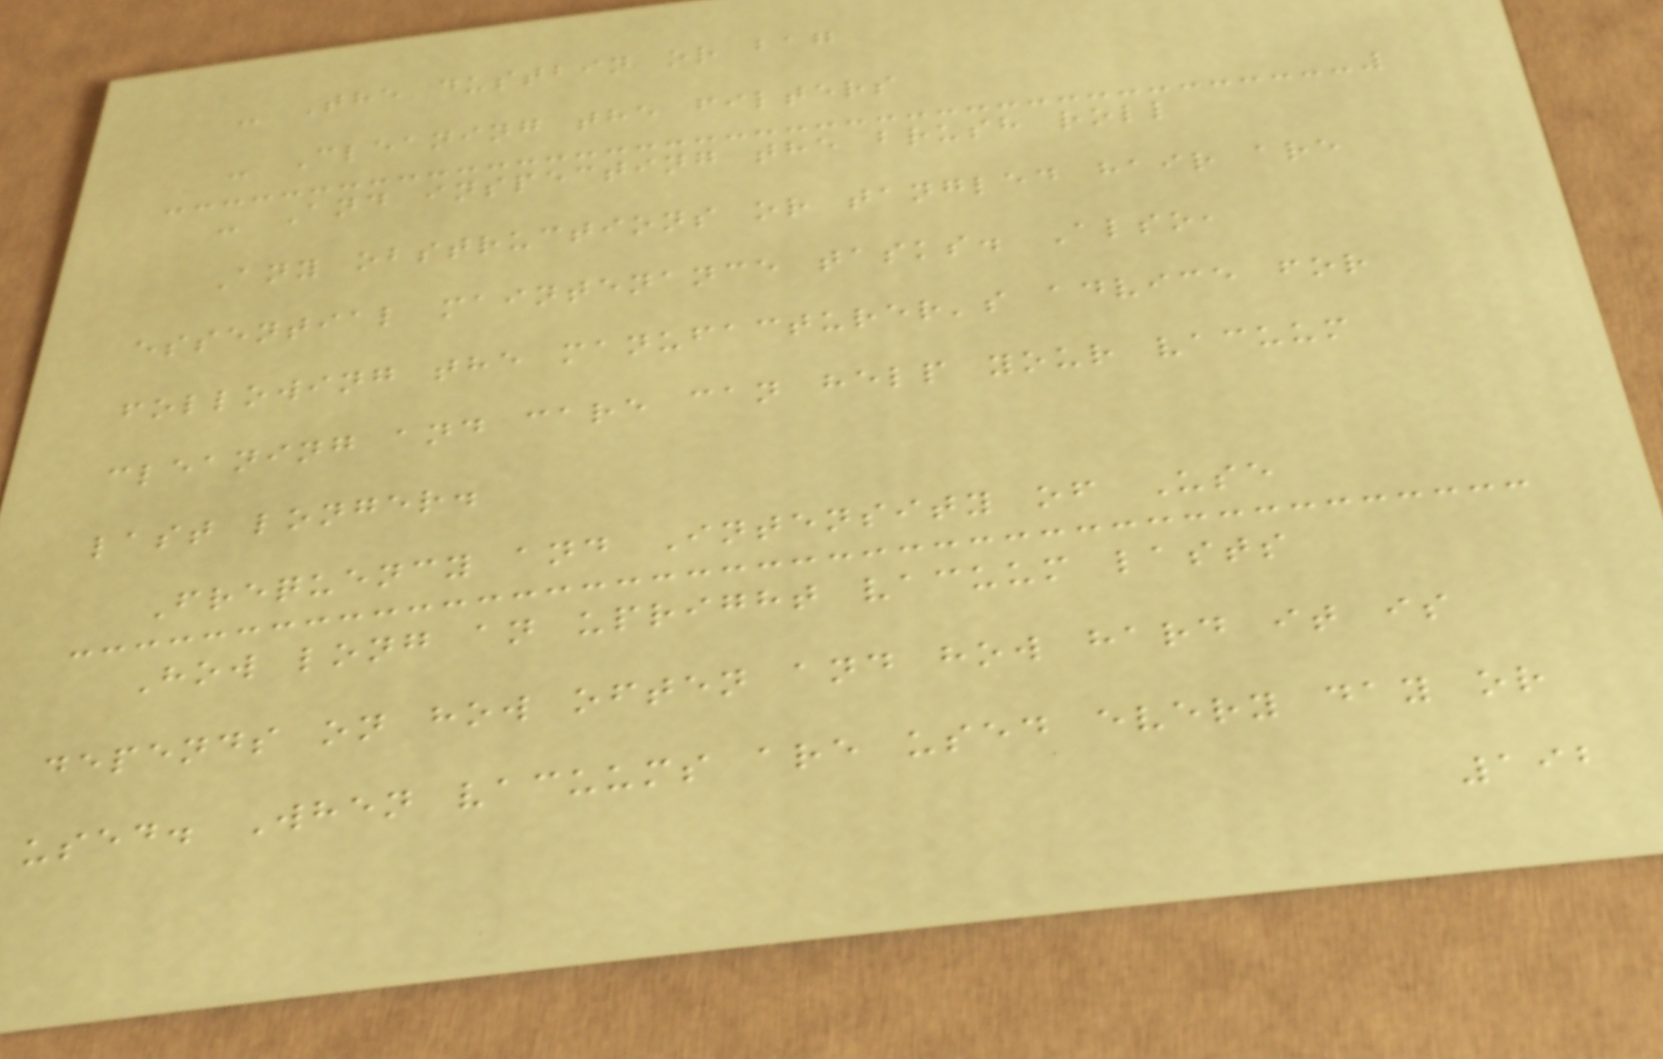- The dustbin or bag
- Cleaning the filters
- And inspecting the brush roll
Any obstructions or tangled hair are
essential maintenance tasks. Also,
following the manufacturer's advice for
cleaning and care can help your vacuum
last longer.
Frequency and Intensity of Use
How long an upright vacuum lasts
depends on how often and how hard it is
used. When vacuums are used every day or
192
